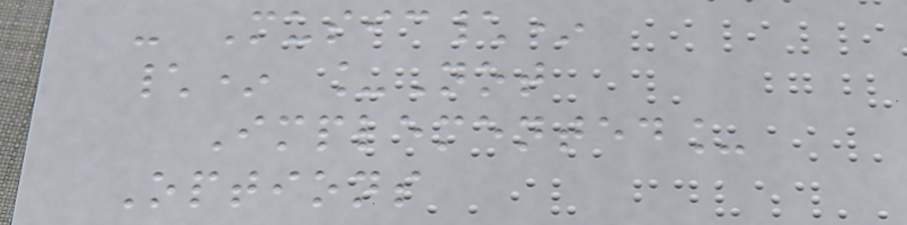- Music\*
\* _Not
Implemented_
Options
